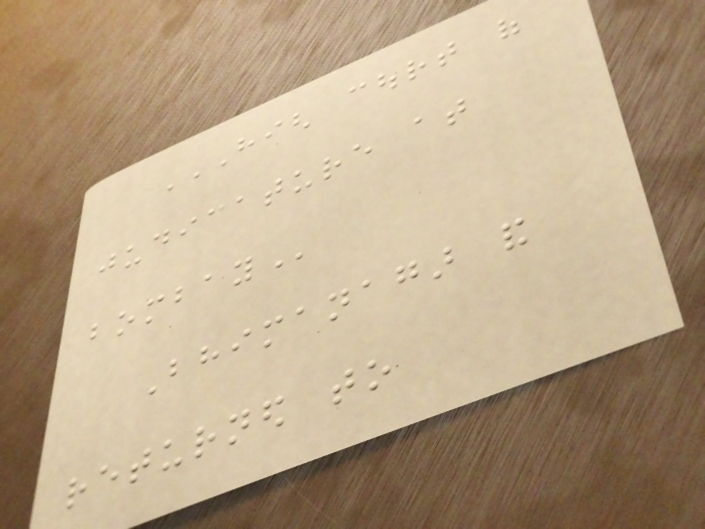HIGH COURT OF
JUDICATURE AT
BOMBAY
Bhimanagar and
returned to
